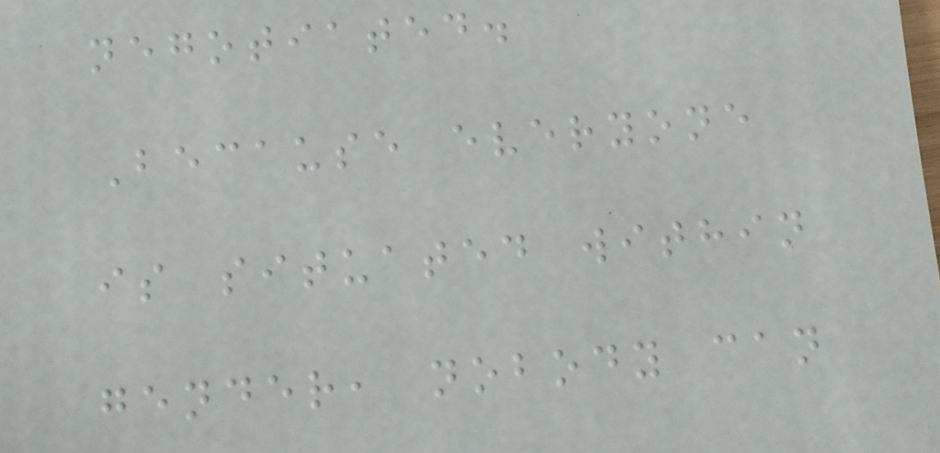negotiated.
Because everyone
is situated within
gender, nobody can
